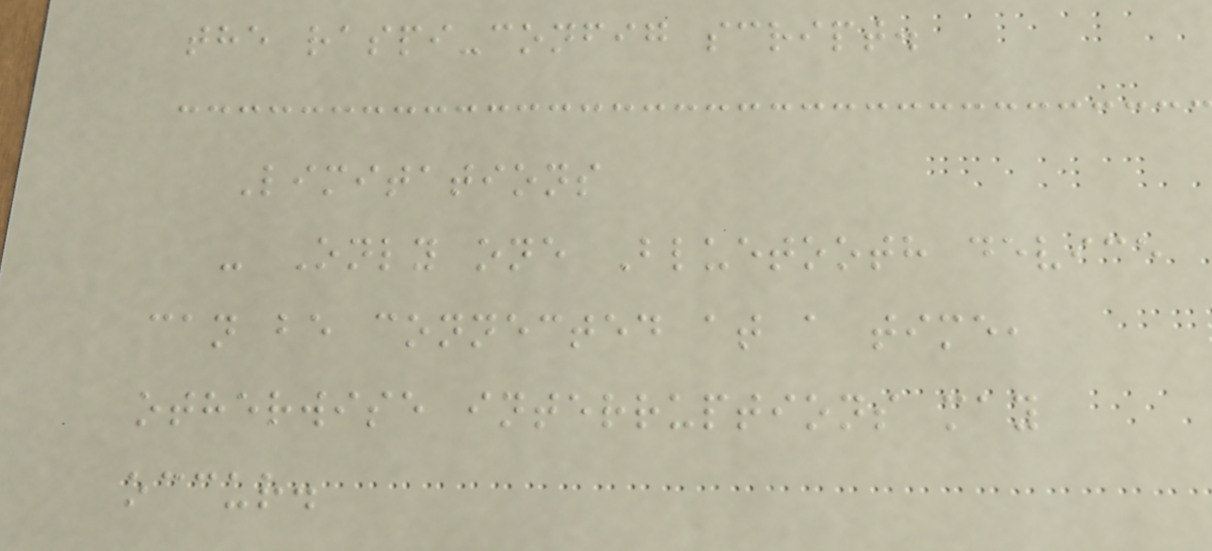the raspi-config script.
Limitations
- Only one Bluetooth device
can be connected at a time,
otherwise interruptions may
occur.
